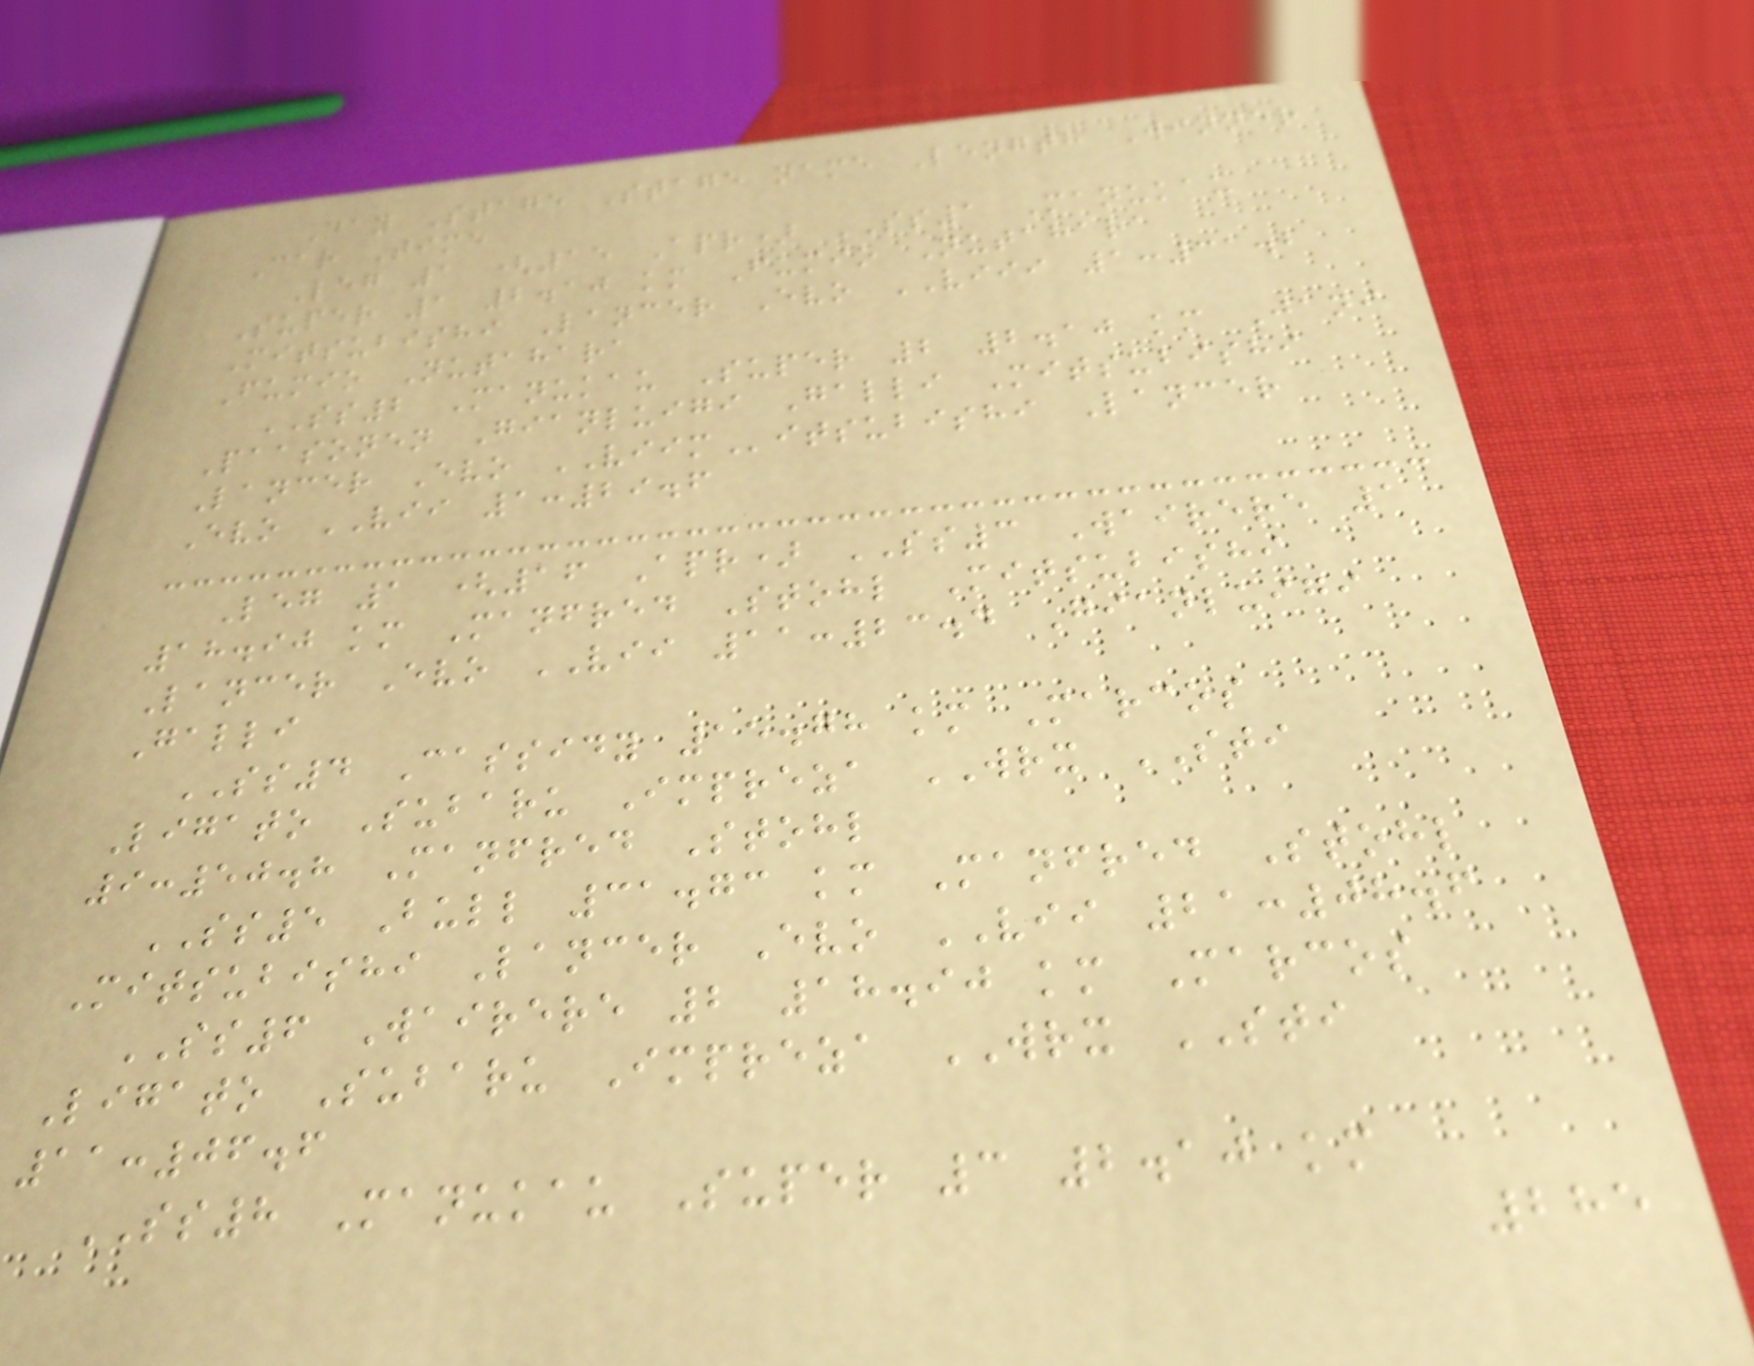Day Stage Stage name Length Winner
Car Time
Leg 1 (15 Apr) SS1 Manukau
Super 1 2.10 km Fumio Nutahara
Mitsubishi Lancer Evo VIII 1:31.2
Fumio Nutahara
SS2 Manukau Super 2 2.10 km Jani
Paasonen Gianluigi Galli Mitsubishi
Lancer Evo VIIMitsubishi Lancer
Evo VII 1:29.6
Leg 1 (16 Apr) SS3 Wairere 1
18.90 km Manfred Stohl Mitsubishi
Lancer Evo VII 11:23.4 Gianluigi
Galli
SS4 Cassidy 15.78 km Marcos
Ligato Subaru Impreza WRX STI
9:50.8 Manfred Stohl
SS5 Bull 31.73 km Manfred Stohl
Mitsubishi Lancer Evo VII 21:08.6
SS6 Wairere 2 18.90 km Marcos
Ligato Subaru Impreza WRX STI
11:06.6
SS8 Manukau Super 3 2.10 km
285
